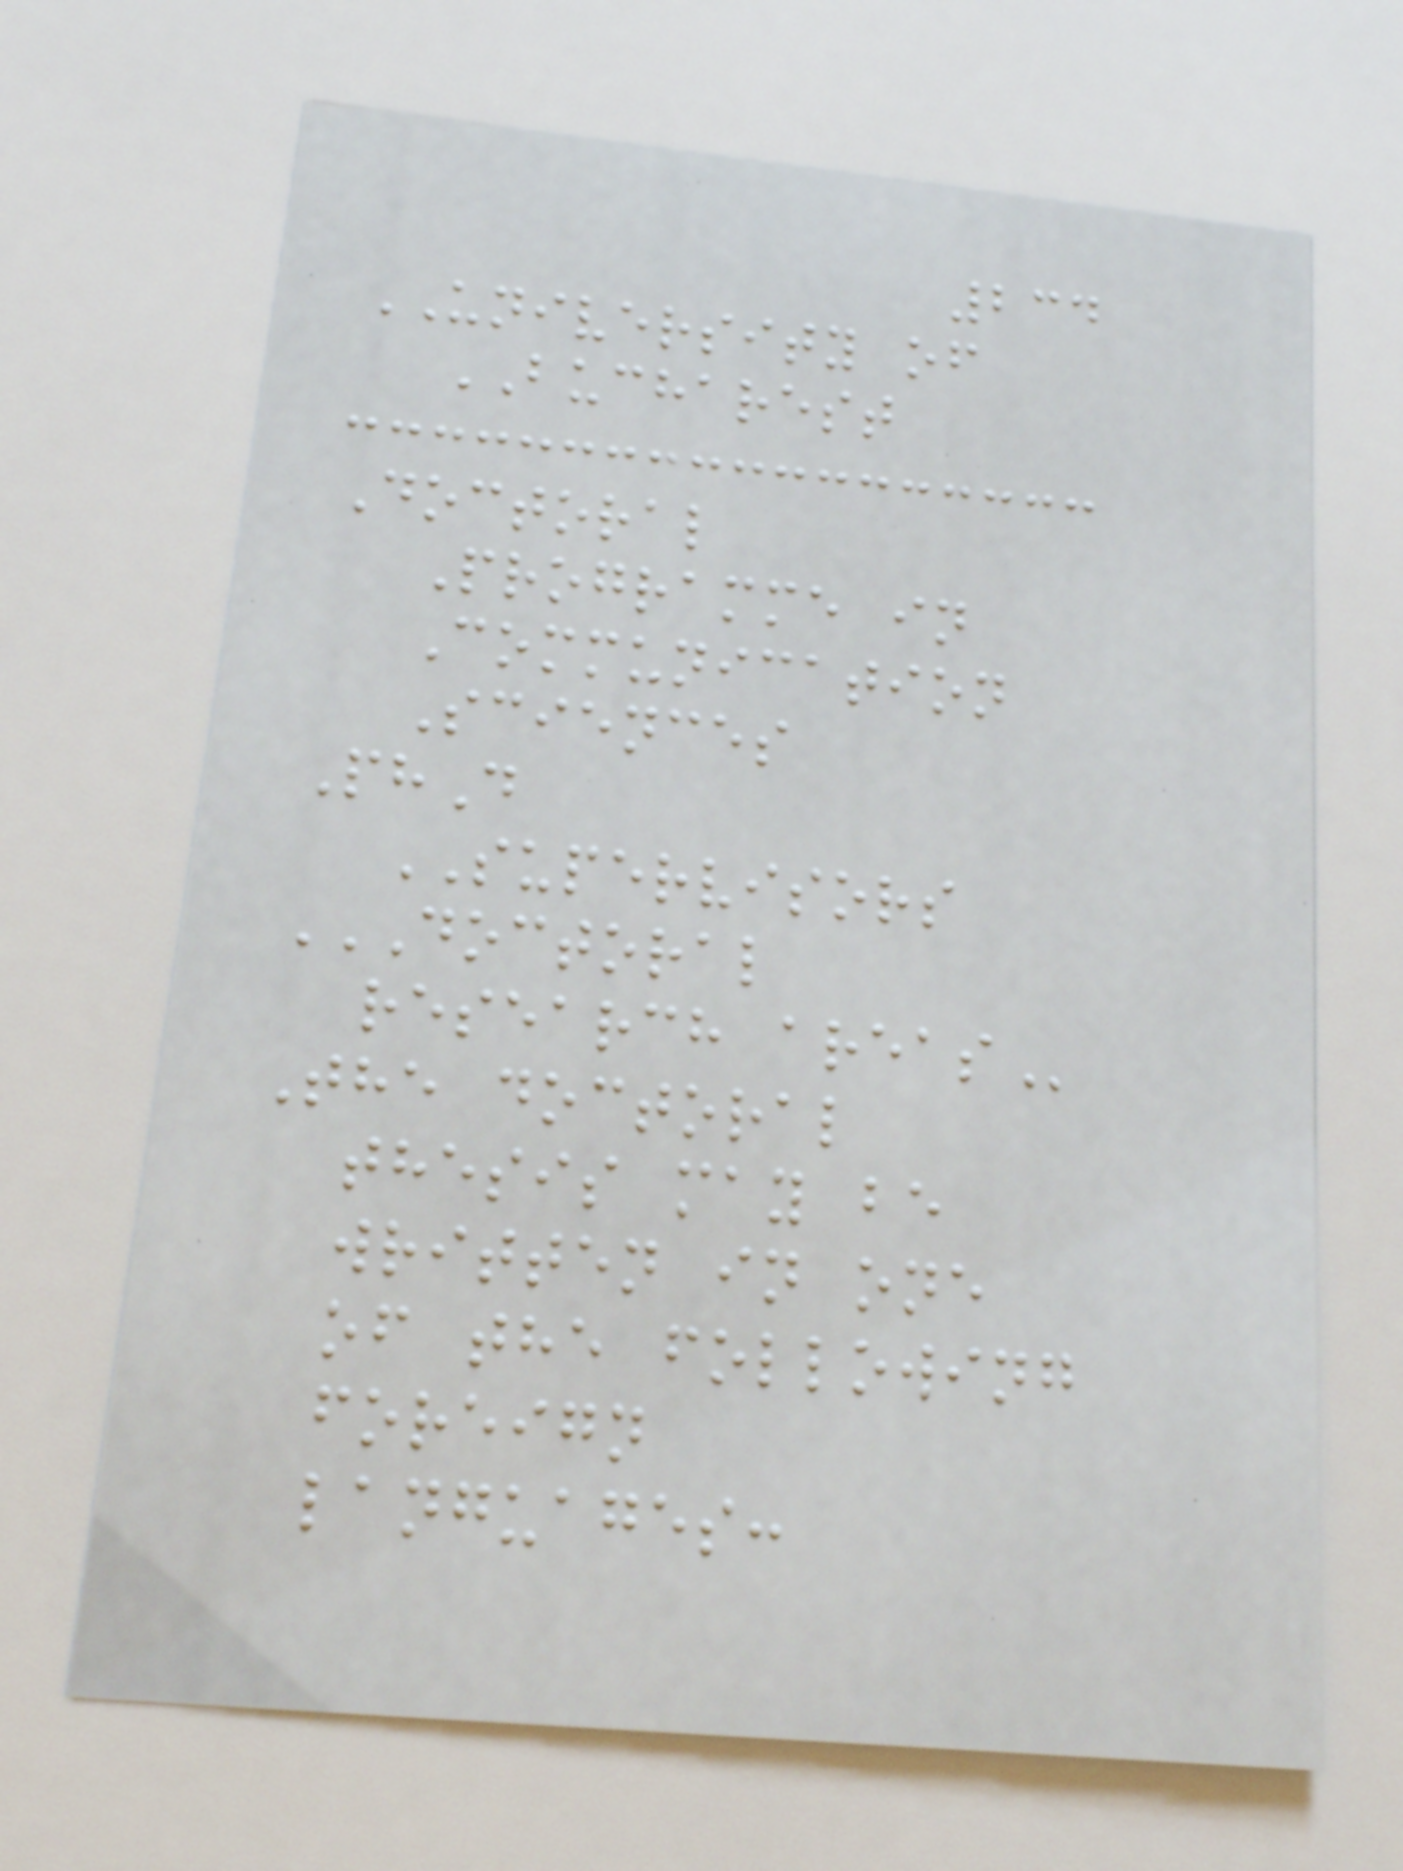234
UNIVERSITY of
BUCHAREST
Doctoral
Programme in
Communication
Sciences
PhD
SUPERVISORS
DOCTORAL
RESEARCH AREAS
The doctoral
thesis may be
written in one
of the following
foreign
languages:
